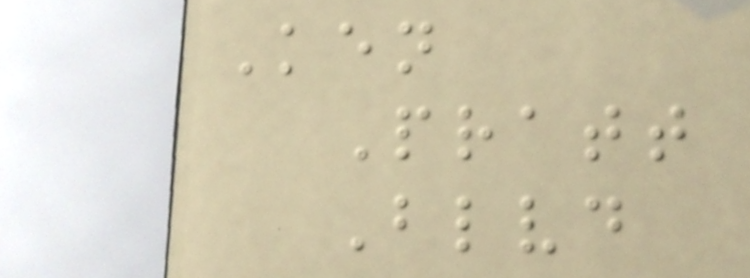Ken
Pratt
Blvd
